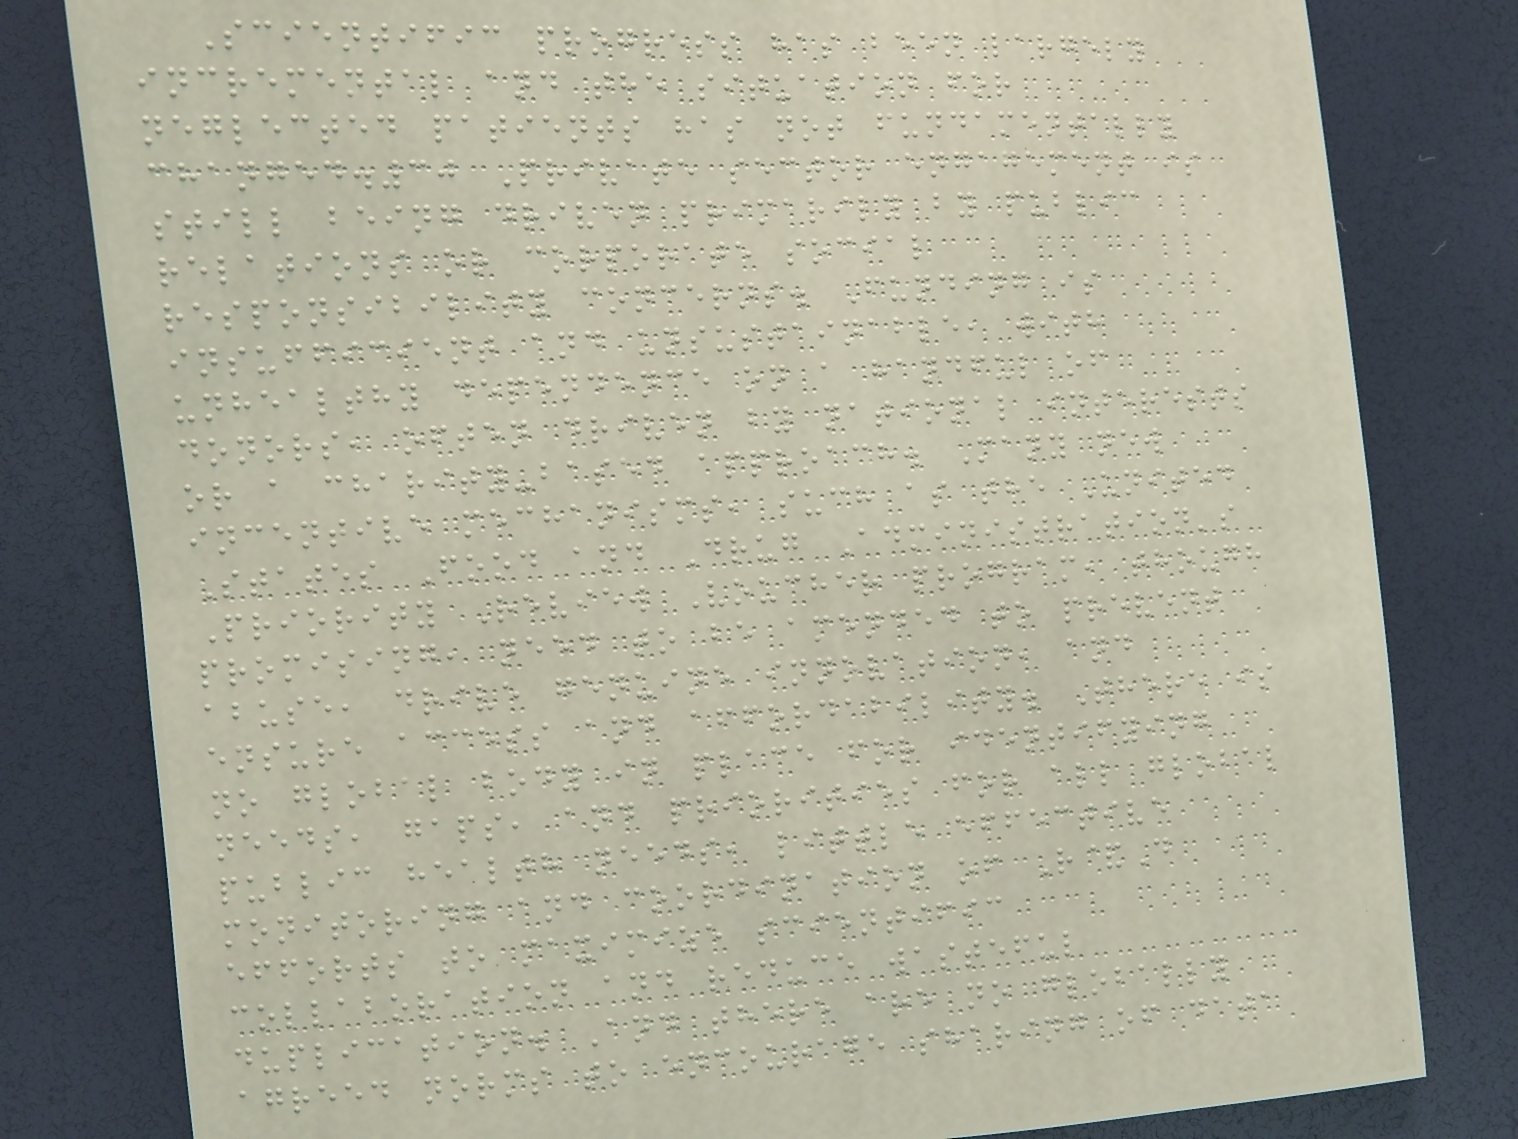Scientific progress has been largely
incremental and the situation for
neglected patients has not fundamentally
changed.30 Private sector engagement is
still being driven primarily by public
relations or corporate social
responsibility concerns. Funding is
insufficient and unsustainable, with
unhealthy dependence on a handful of
donors, often driven by national interests
or a charity-based approach. Many new
incentive mechanisms, such as the United
States Food and Drug Administration's
Priority Review Voucher program, though
promising, need to be amended to prevent
abuse, drive genuine innovation, and
ensure access and affordability. There is
no global body in place for identifying
needs, gaps, and priorities for all global
public health needs, little effective
monitoring and coordination of R&D
efforts to maximize scientific
collaboration and reduce wasteful
duplication. And there are no globally
agreed norms to encourage sharing of data
